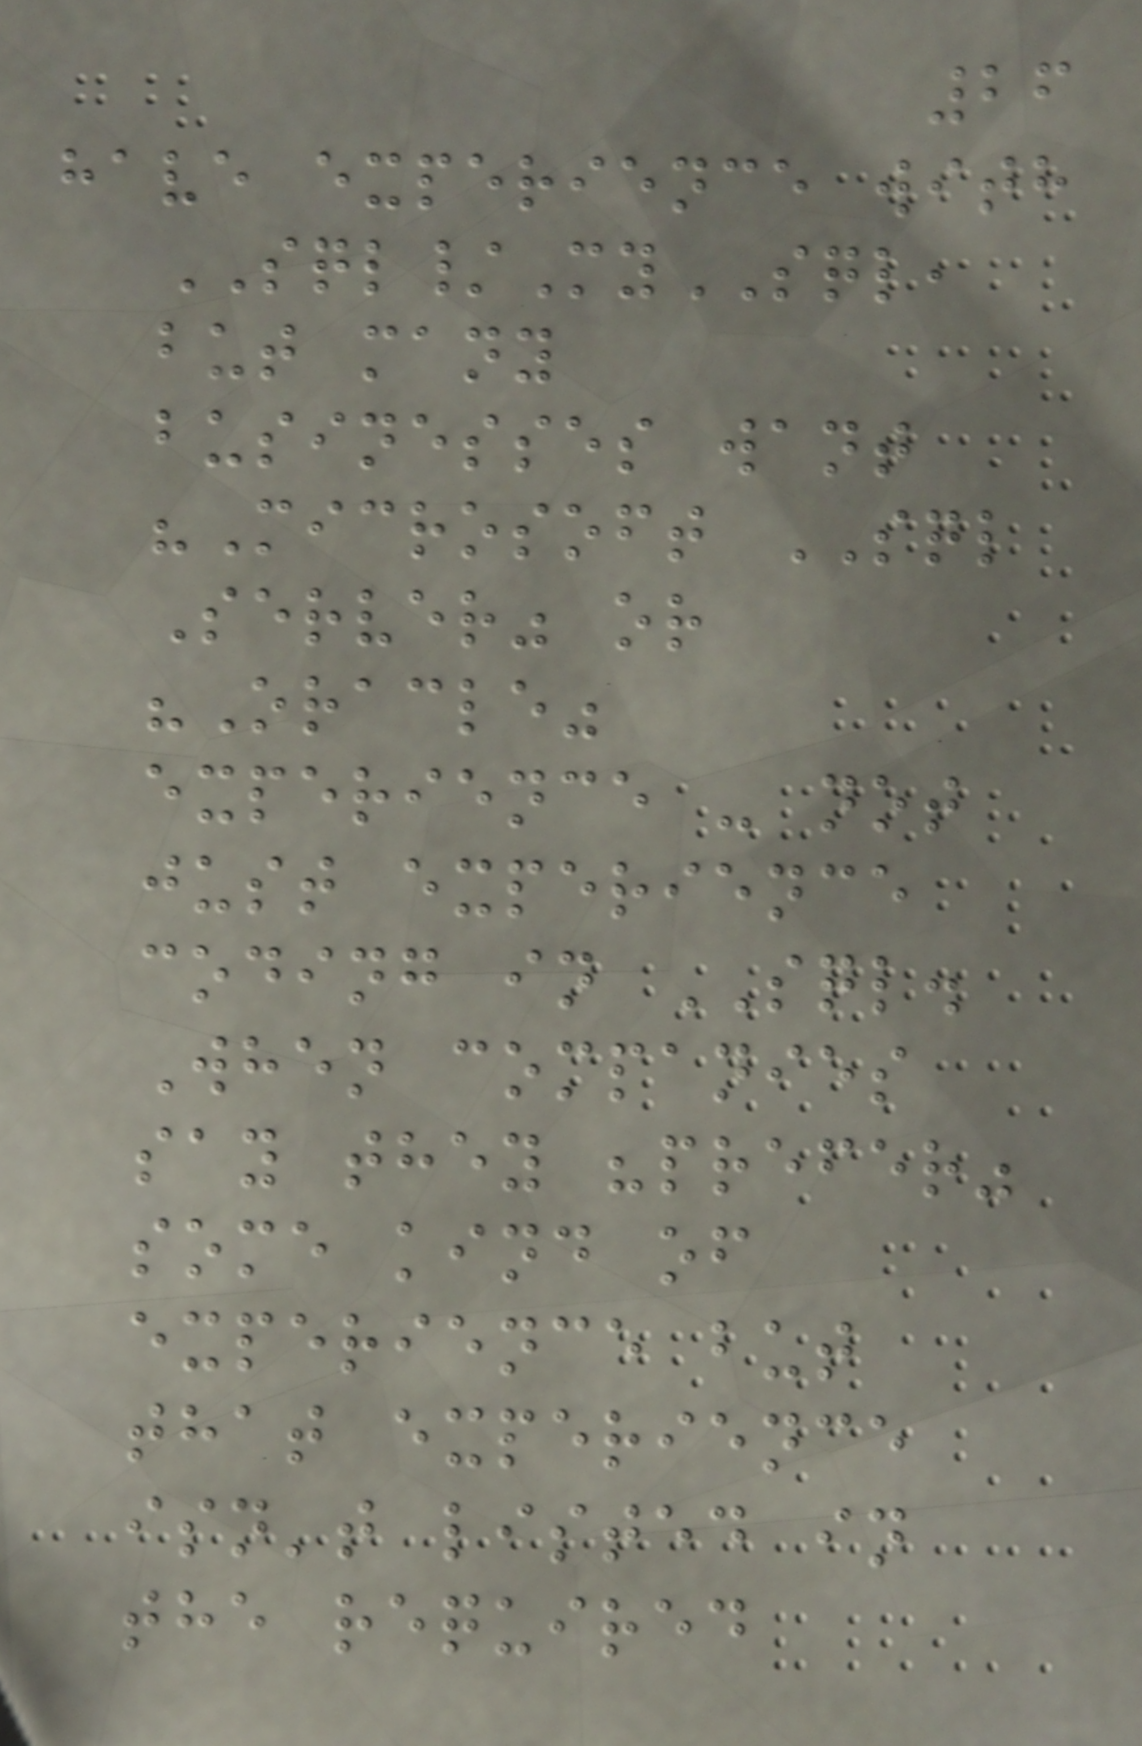26
have experience with
SQL/MySQL,
but many
businesses want
"Microsoft SQL
Server" or
"Oracle"
experience - not
just experience
coding in SQL.
When companies
say they "prefer"
some kind of
experience but
that experience
isn't listed in
the required
